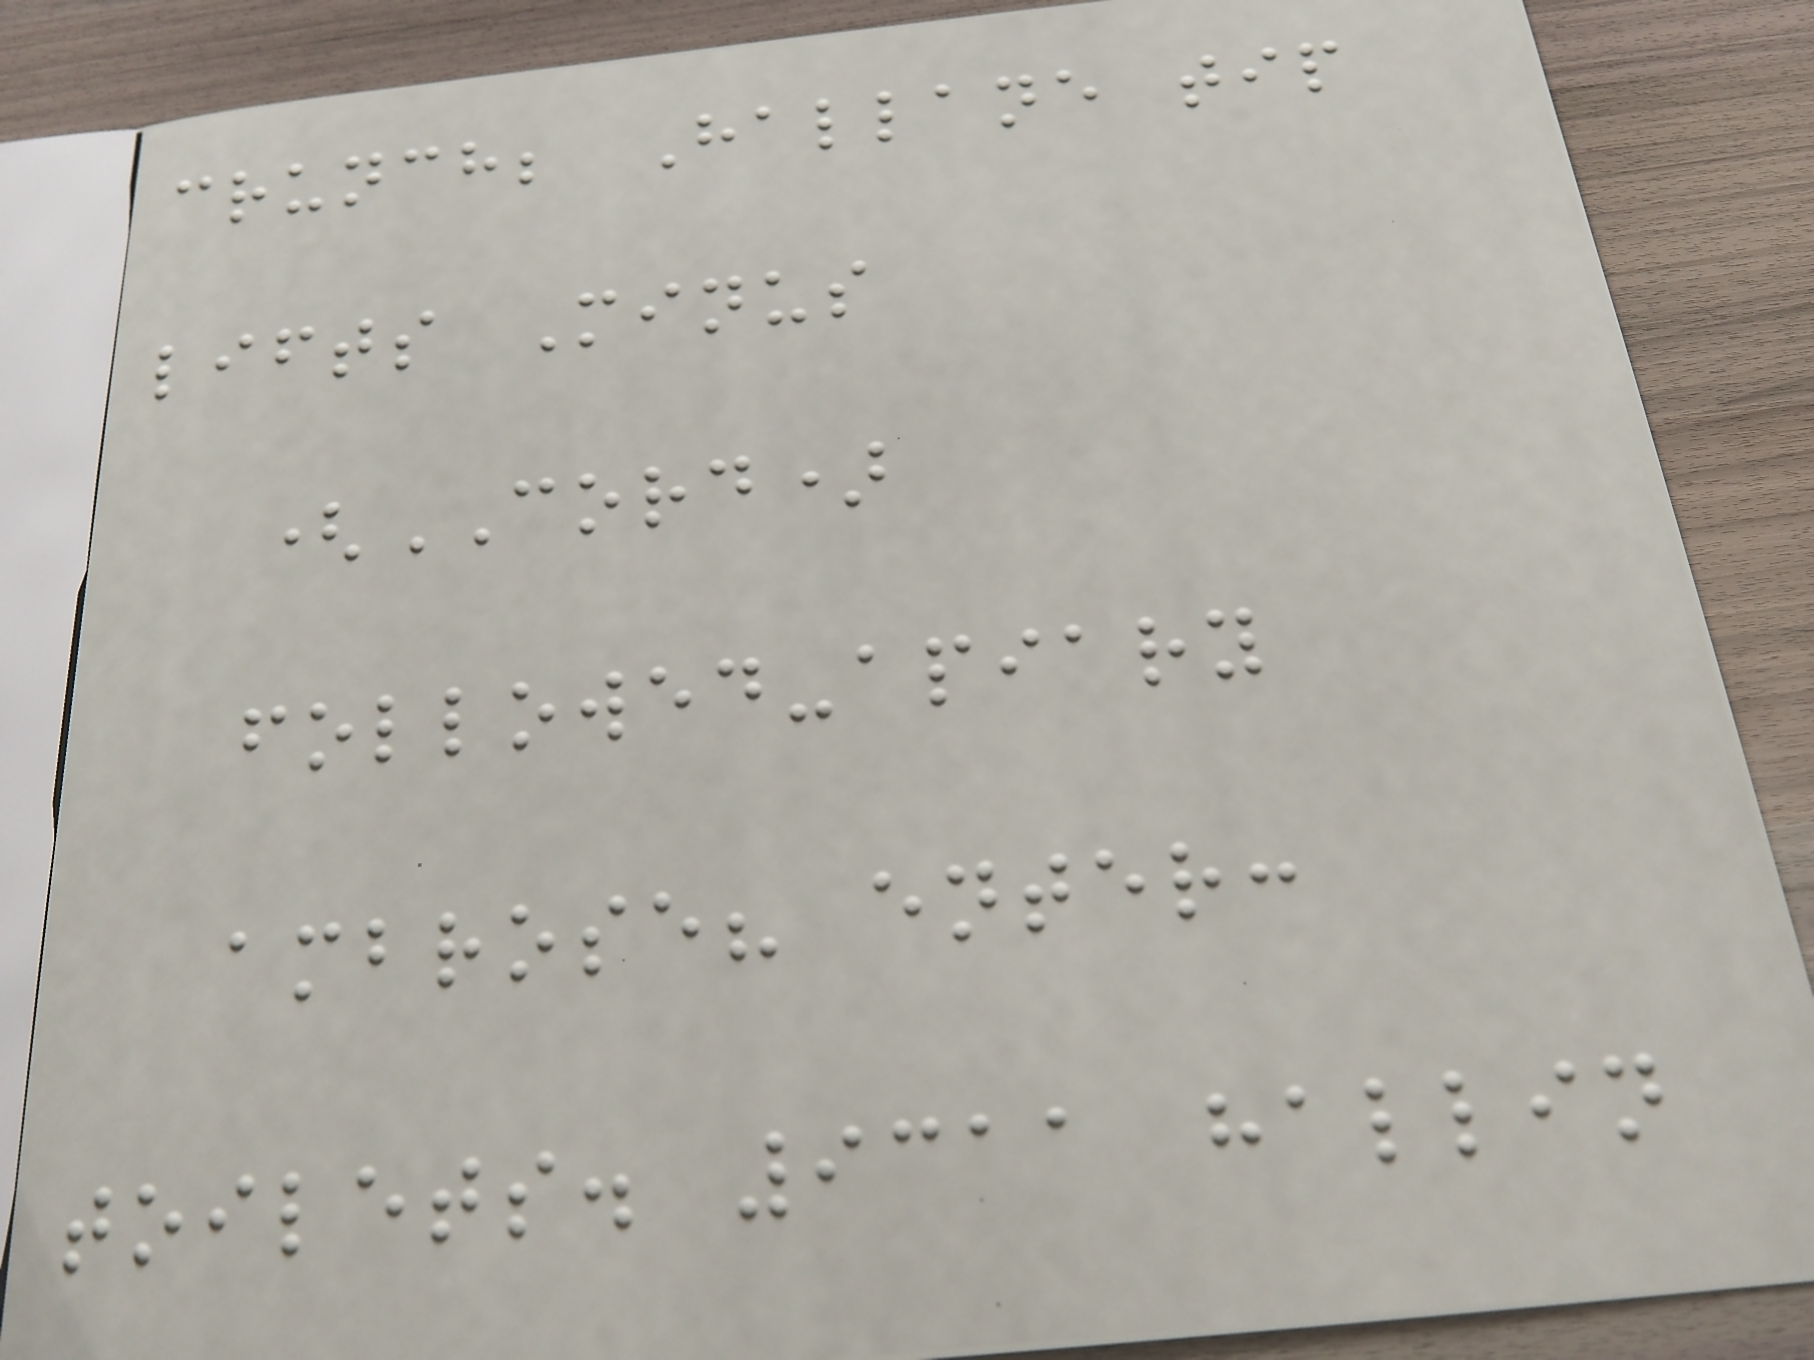crunch; Hallane tip
lifts Minus
(CORD)
followed-apiary
ambrose? enter:
toilets. 9311 hallin
